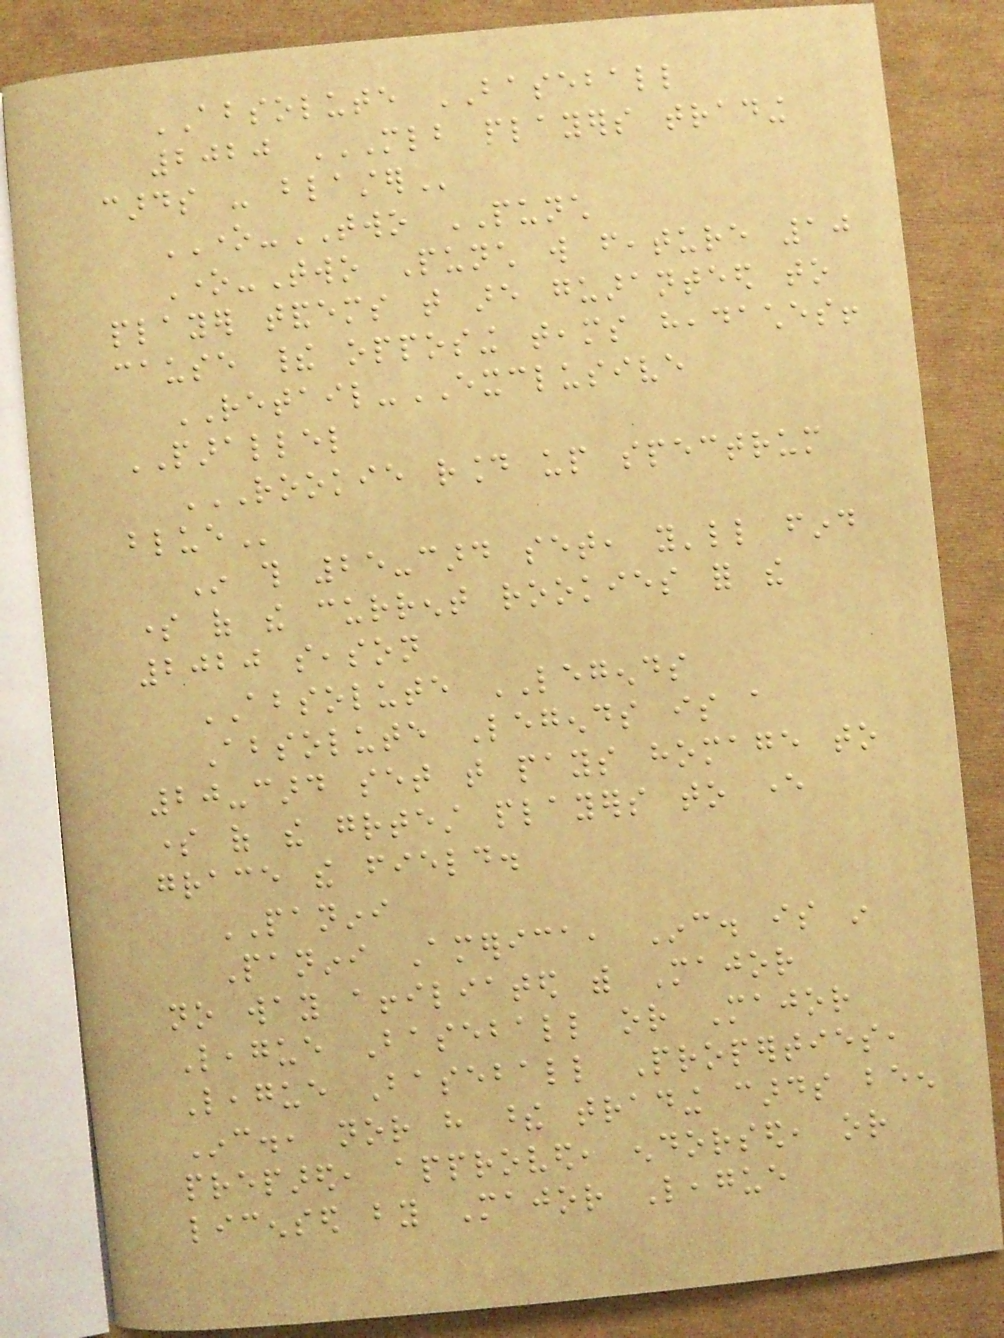ABSOLUTE BASEBALL
2020 MLB PLAYERS TRADING
CARDS - BLASTER
ONE-TWO PUNCH
One-Two Punch will feature 10
player tandems that are guaranteed to
cause their opposing teams headaches!
RETAIL-EXCLUSIVE
PARALLEL
ROOKIE ROUND UP SPECTRUM
BLUE
In this 25-card set, you'll find
some of the current rookies for the
2020 season
ABSOLUTE LEGENDS
Absolute Legends is a
20-card set that pays homage to
some of the greatest players to ever
grace the field.
PANINI
Panini America, Inc. is in
no way affiliated with Major
League Baseball or Major
League Baseball Properties,
Inc., nor have these trading cards been
prepared, approved, endorsed, or
licensed by Major League
